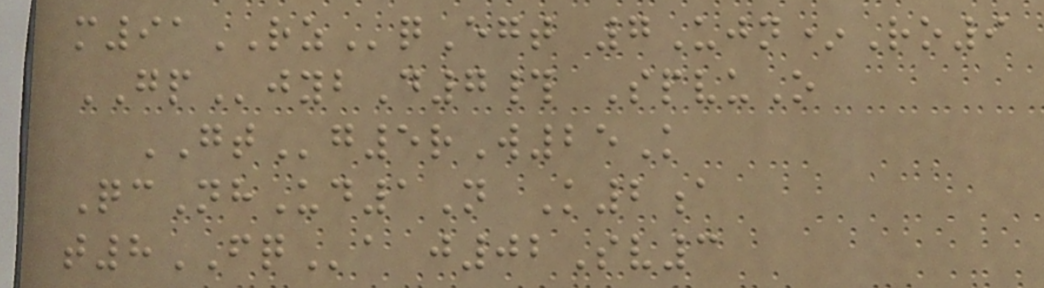m91RZqEgt 7Ujn*Ro9
GPjybD7# SpvuO
GTg5rW25K
QcNhUd1N K2a
t8FQa j02Sv3
